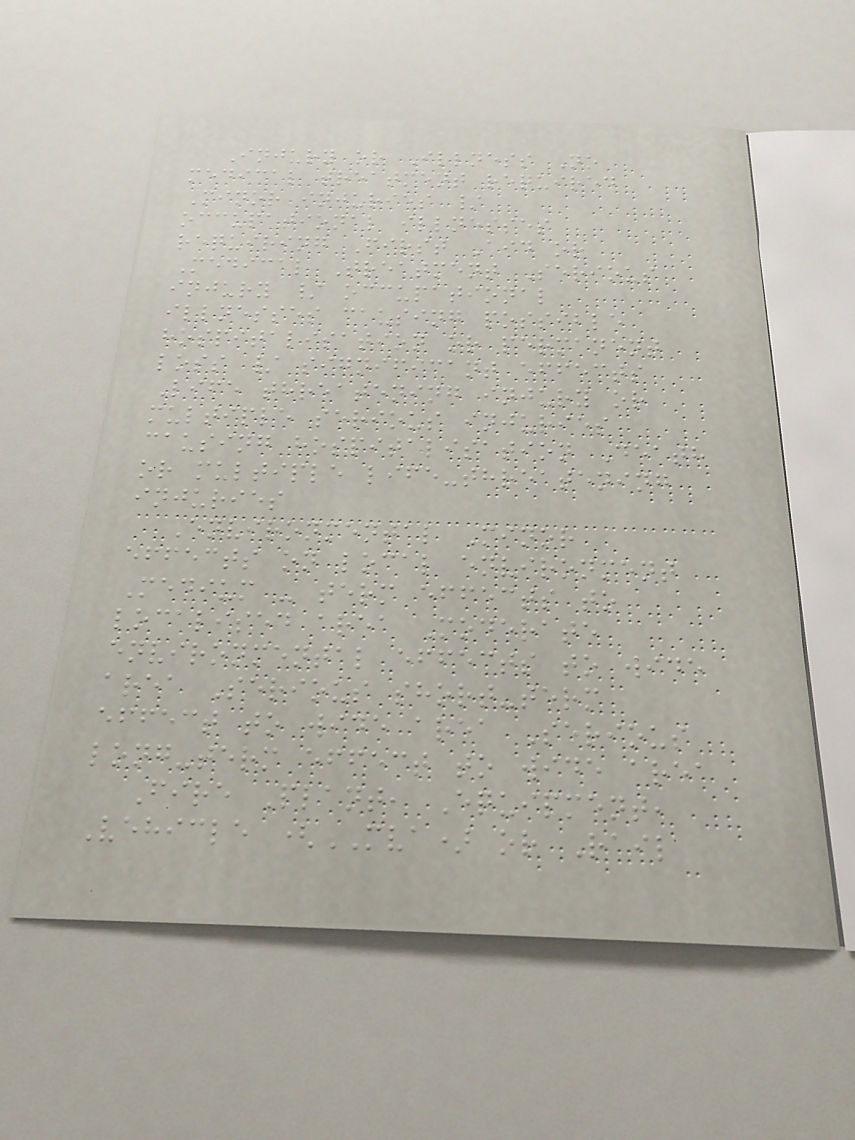Injury or Illness No
medical treatment required
Minor injuries /
occupational illnesses
requiring First Aid or
Medical Treatment Serious
injury / occupational
illnesses causing possible
hospitalisation or permanent
loss / significant effects
Life threatening injury or
multiple serious injuries
causing hospitalisation Death
or multiple life-threatening
injuries
Environmental Minor
effects on local environment
Medium - term effects to
localised area Moderate
environmental effects to wide
area Serious short-term
effect to wide area Serious
long-term effect to wide area
Fire Plant, Equipment,
Vehicle (MVA) or Rail
